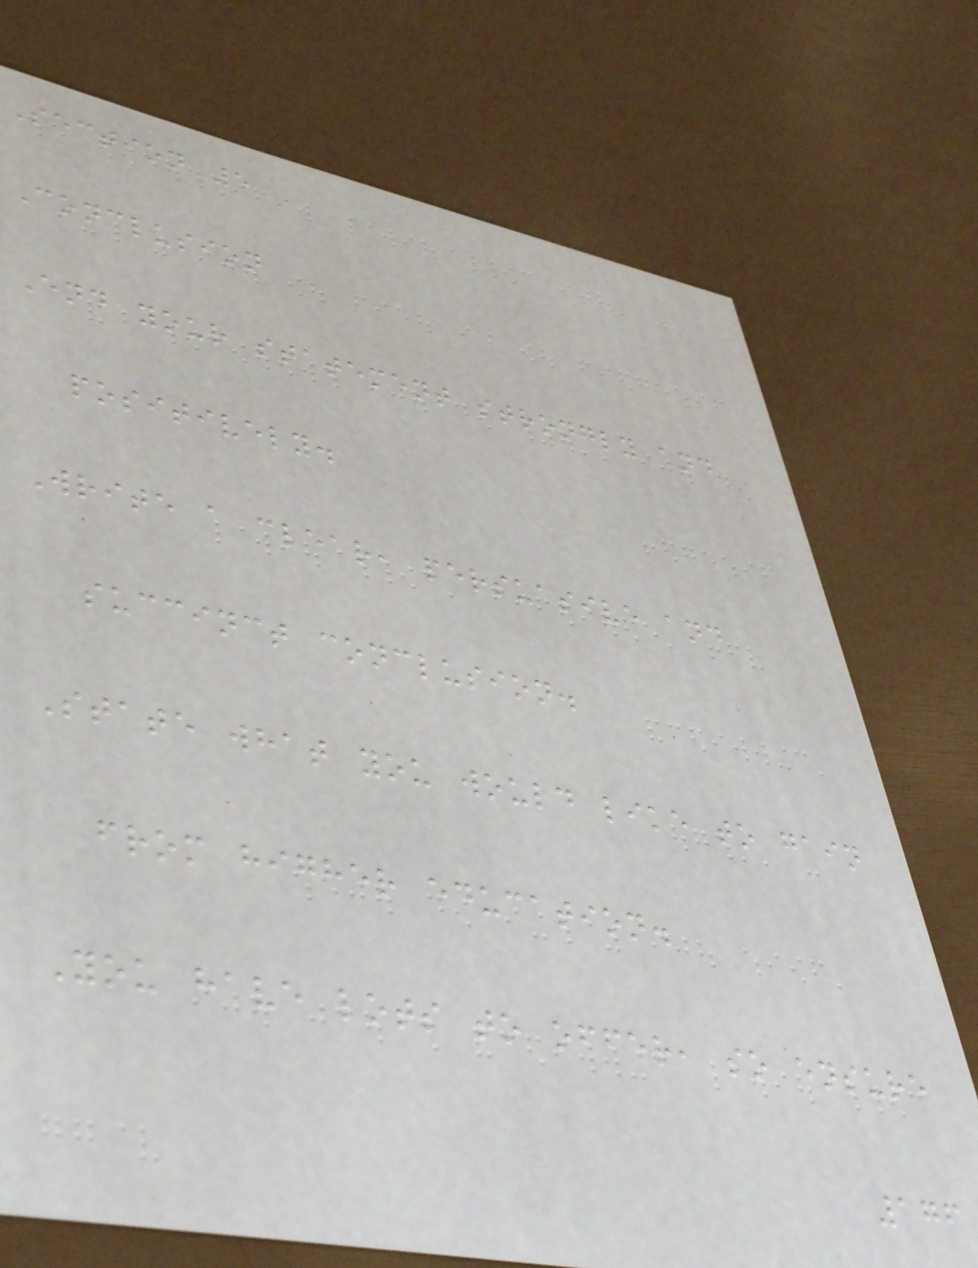Section 5
Conclusion
End your statement strongly and
positively.
Write a clear, persuasive and
succinct conclusion.
State what you would like to gain
from higher education.
You have lots to offer, so ensure
176
